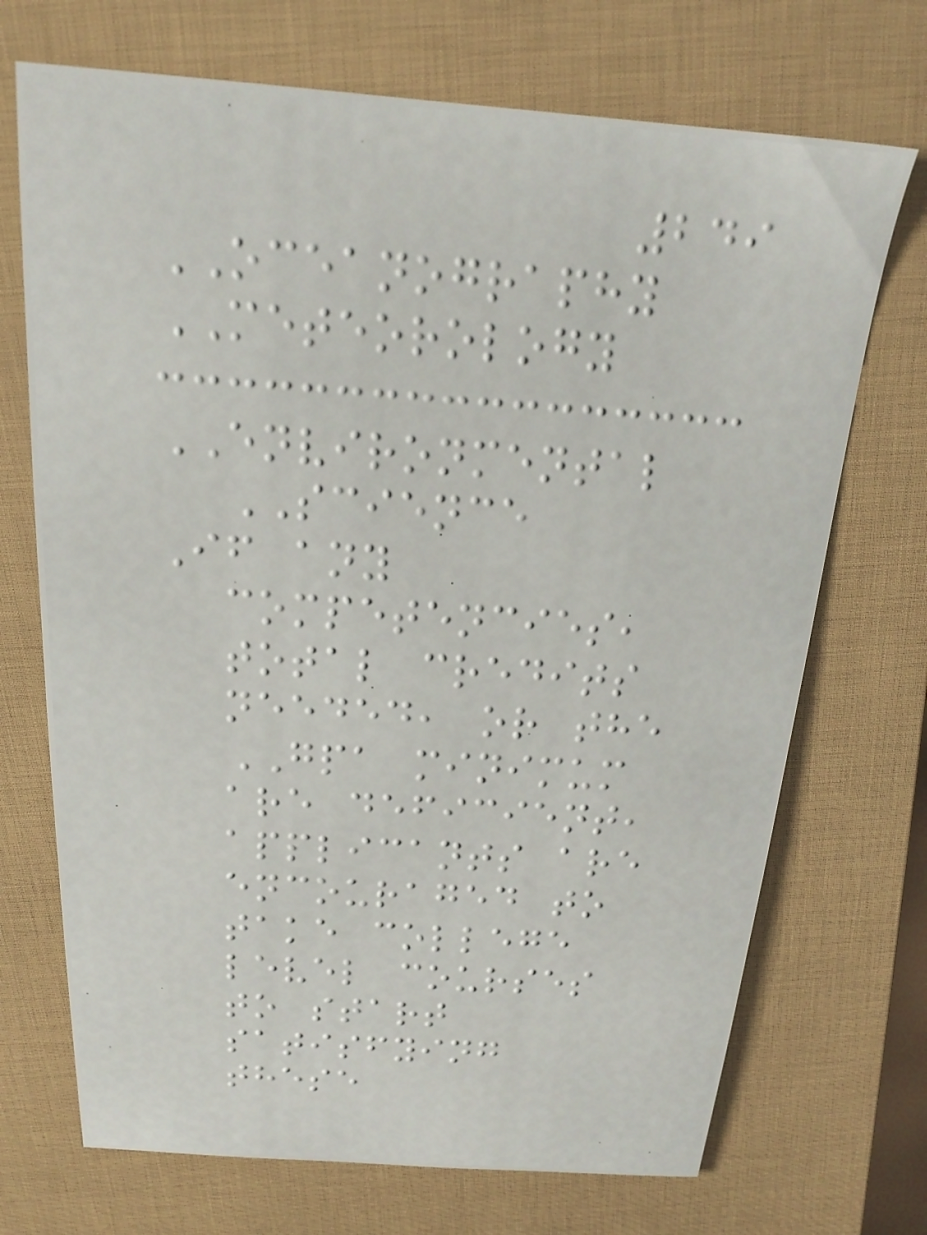249
OCEANOGRAPHY
METEOROLOGY
ENVIRONMENTAL
SCIENCE
If any
competencies,
total credits
needed, or the
GPA minimum
are deficient,
applicants are
encouraged to
take college
level courses
to start
satisfying
these
